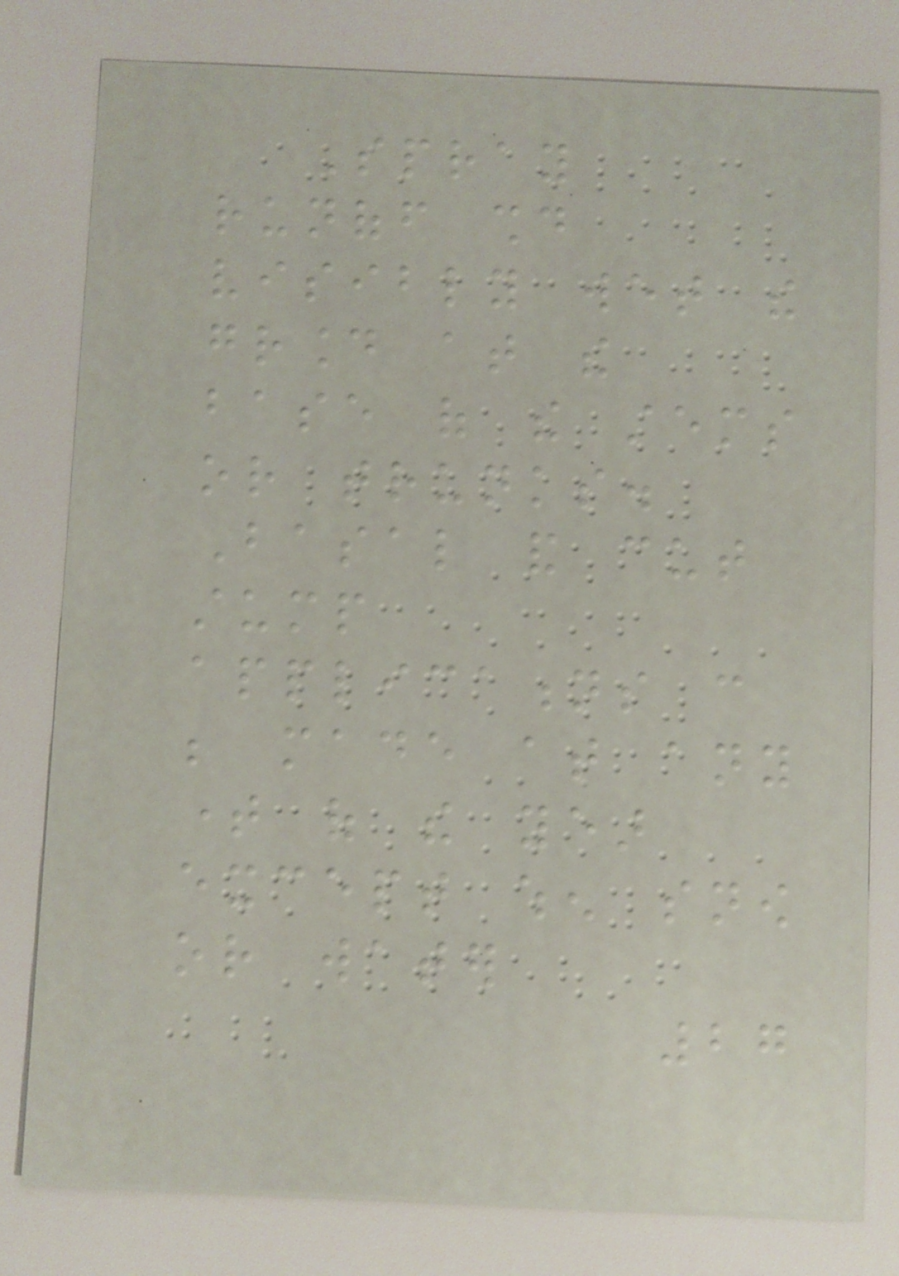Spray
runoff should
visibly wet the
ground at the
base of the stems
or trunks.
Basal and cut
stump
applications can
be made at any
time of the year
except when snow
or water
27
